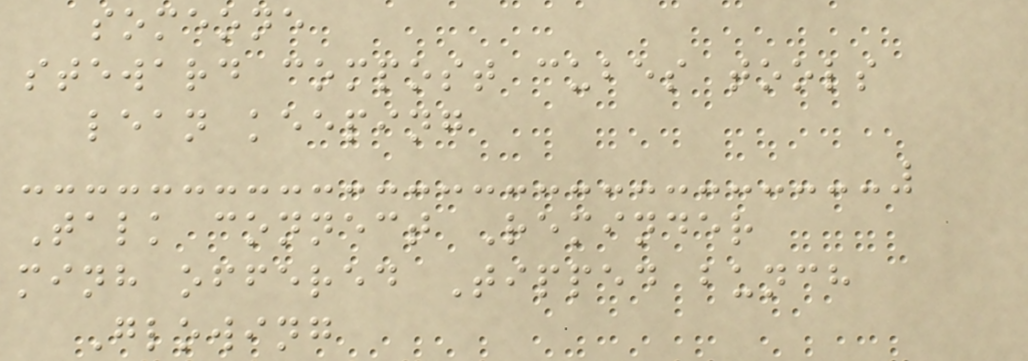someone
steward compost cubes tools
lean keeping
Talk connect Reminder
minh offered Tipped bunch
Glowing
